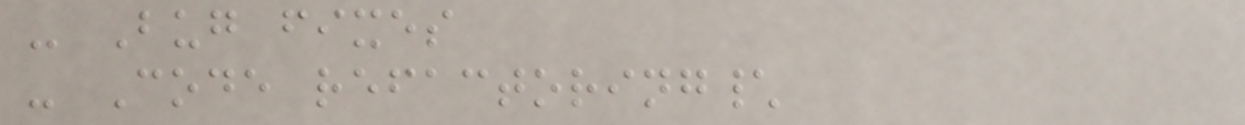- Bug fixes
- Code refactoring\
